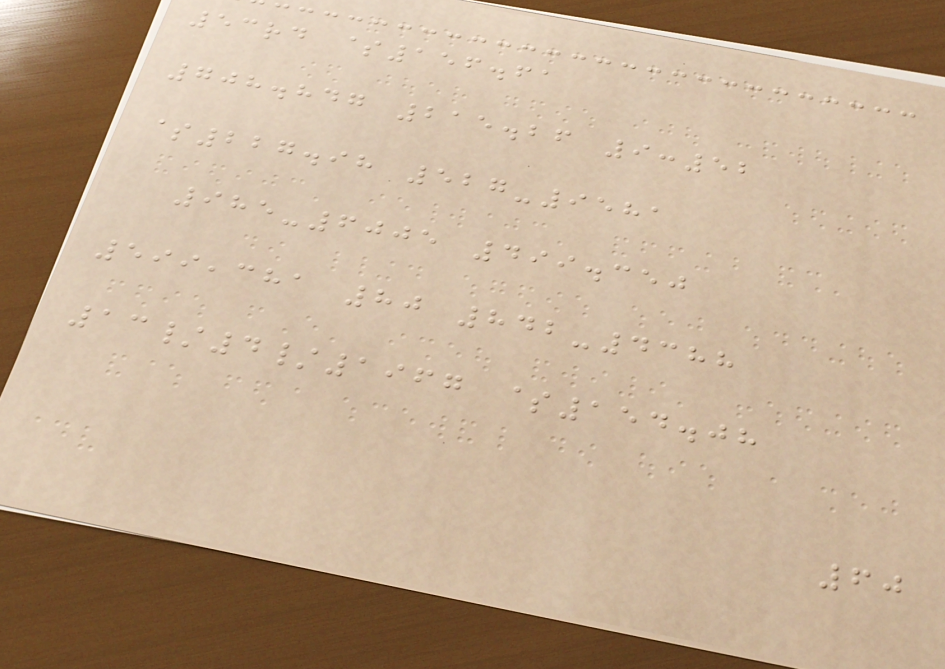53rd $156.61
708.847 215.26 9:52
$227.98 527-9581
985-6005 499.350
599,381 80 842-4388
13/4/1967 $154.08
60
